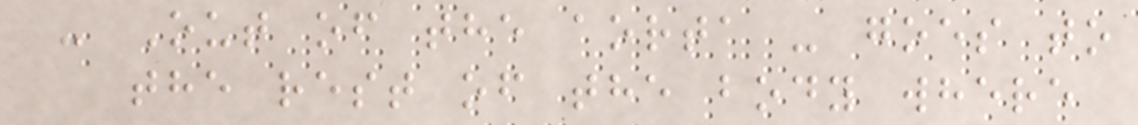- Out of the aorta - goes to
the rest of the body where
